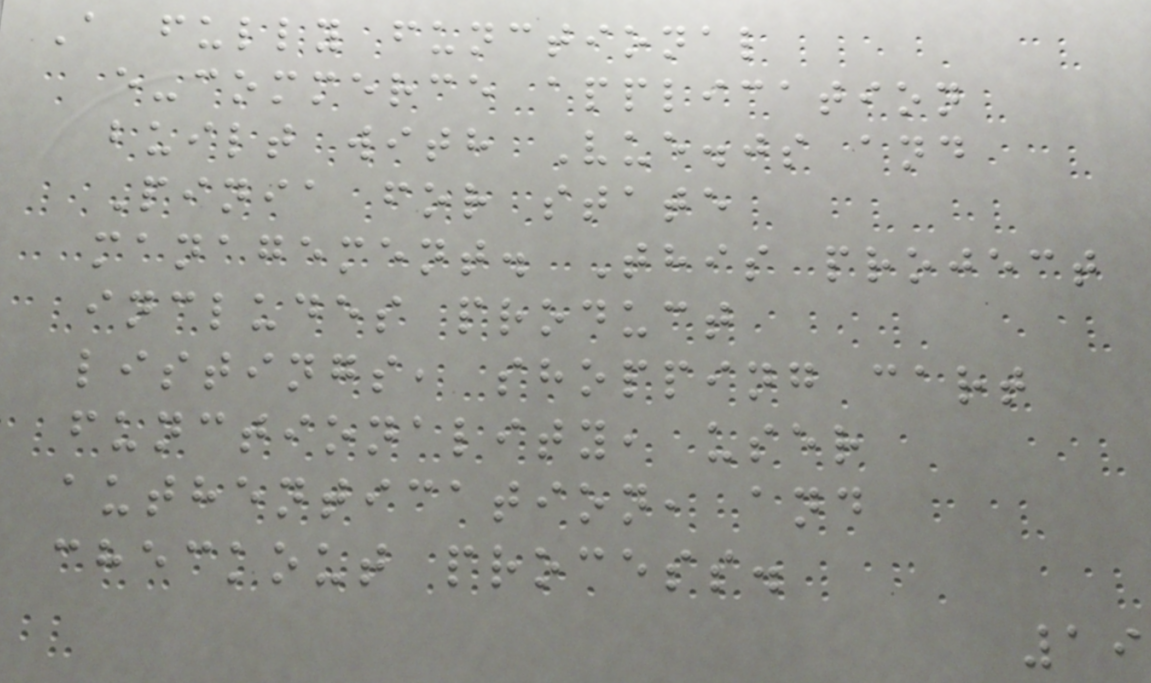A fully functional
e-commerce application
built with Vue.js and
Pinia for state
management. This project
includes product
listings, shopping cart
functionality, user
authentication, and
checkout process.
19
